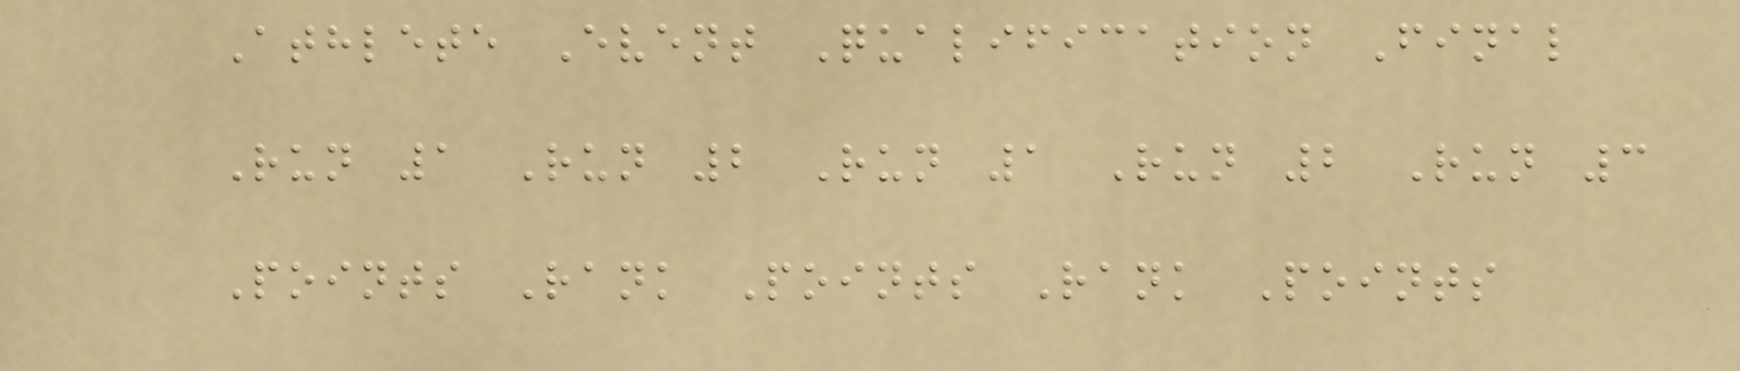Athlete Event Qualification Final
Run 1 Run 2 Run 1 Run 2 Run 3
Points Rank Points Rank Points
